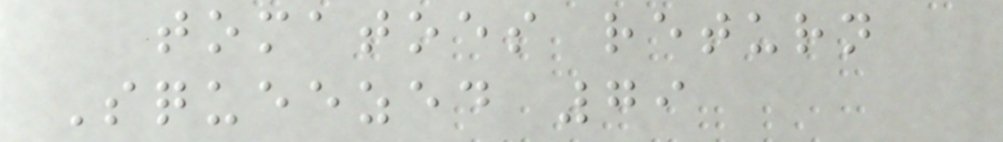tomatoes return
Squeezed 79
